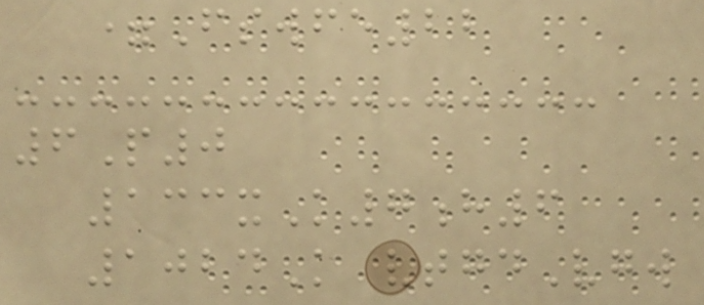=Fswfe22
6P0
133xK7h6
1024K vtgdVgw
